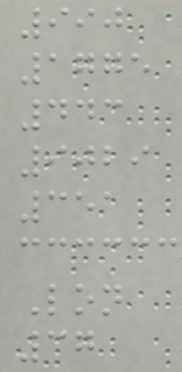990
1775
443
9029
351
Lon
37
